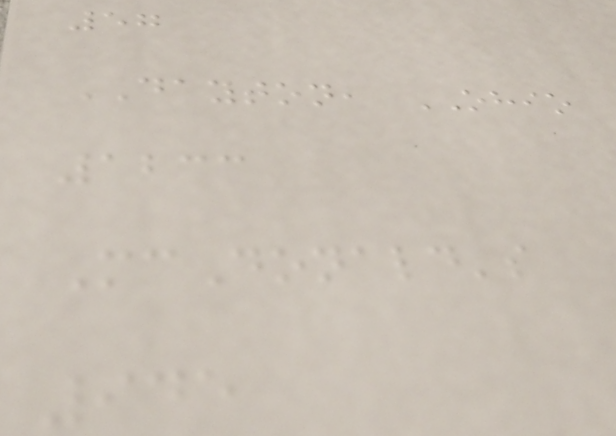57
DAYTON, OHIO
1233
McDonald's
945
